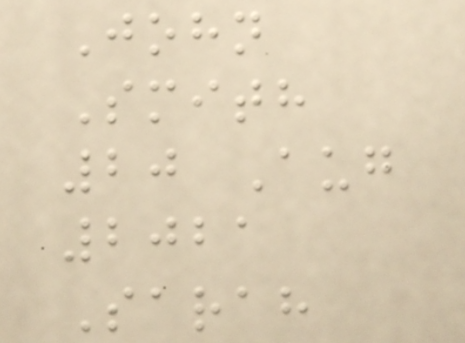John
Smith
20 Aug
2021
Sarah
